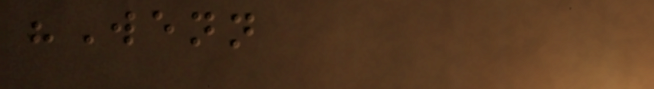"Wenn
